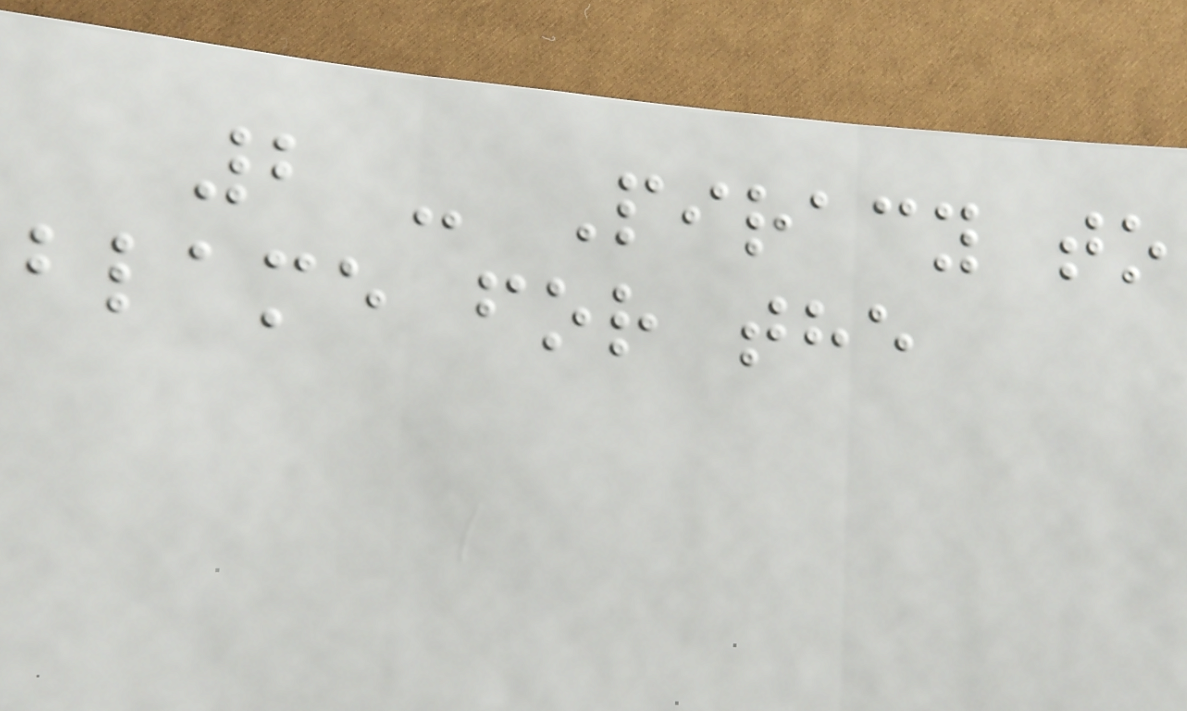2 - Piracy to
blame for the
